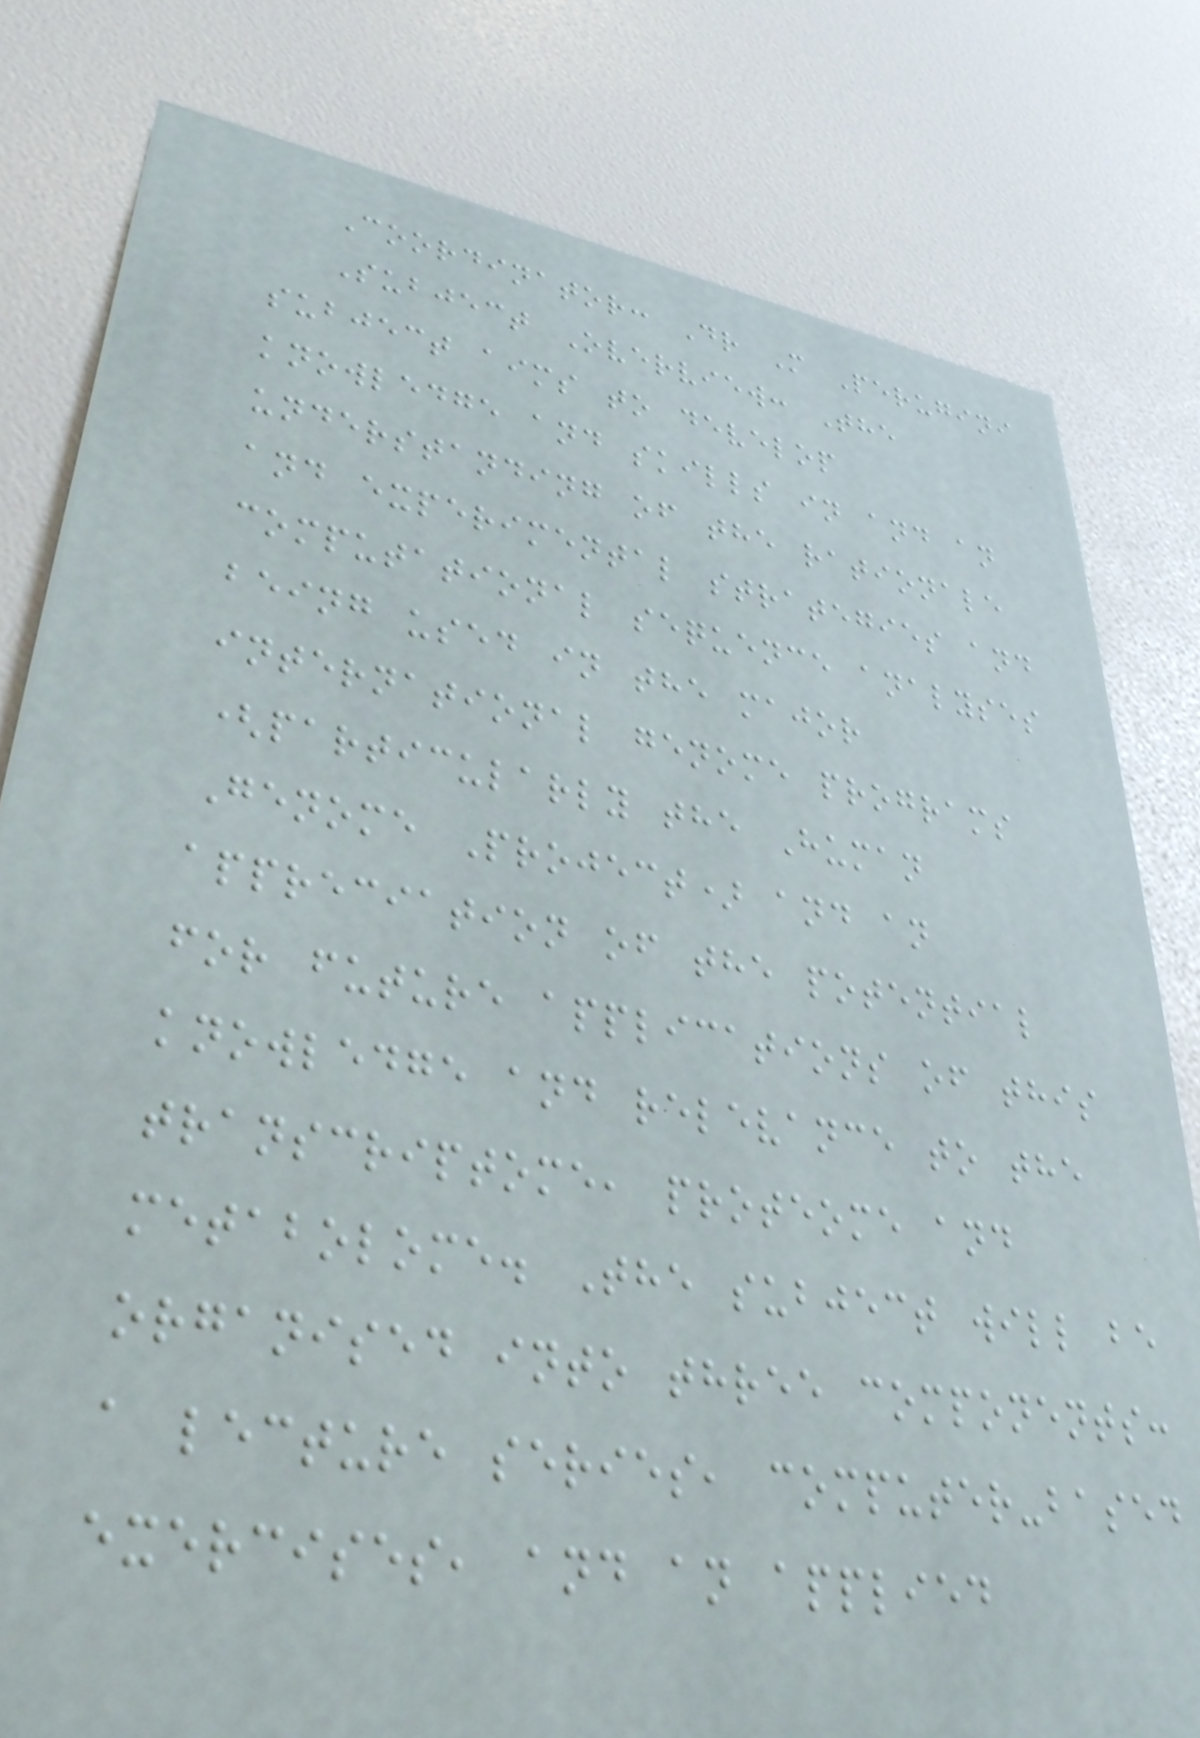Coordinator: Dr M Perugini
Subject Overview: The
subject aims to develop
knowledge and skills in and an
understanding of the rationale
and experimental strategies and
computational sequence analyses
being used in the major
international genome programs
(particularly the Human
Genome Project) and an
appreciation of the potential
for future applications of this
knowledge and relevance to the
transcriptome, proteome and
metabolome. The subject will be
organised into three components:
a lecture series, computer-based
exercises, and an applied
